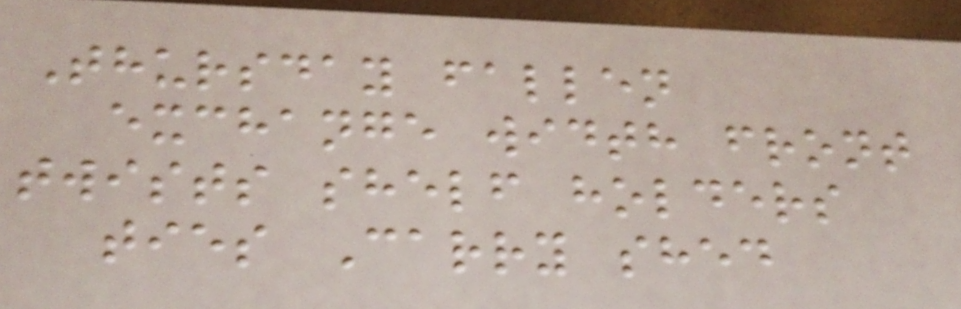Thursday fallen
exchange width front
twists shelf holders
ties Carry shed
